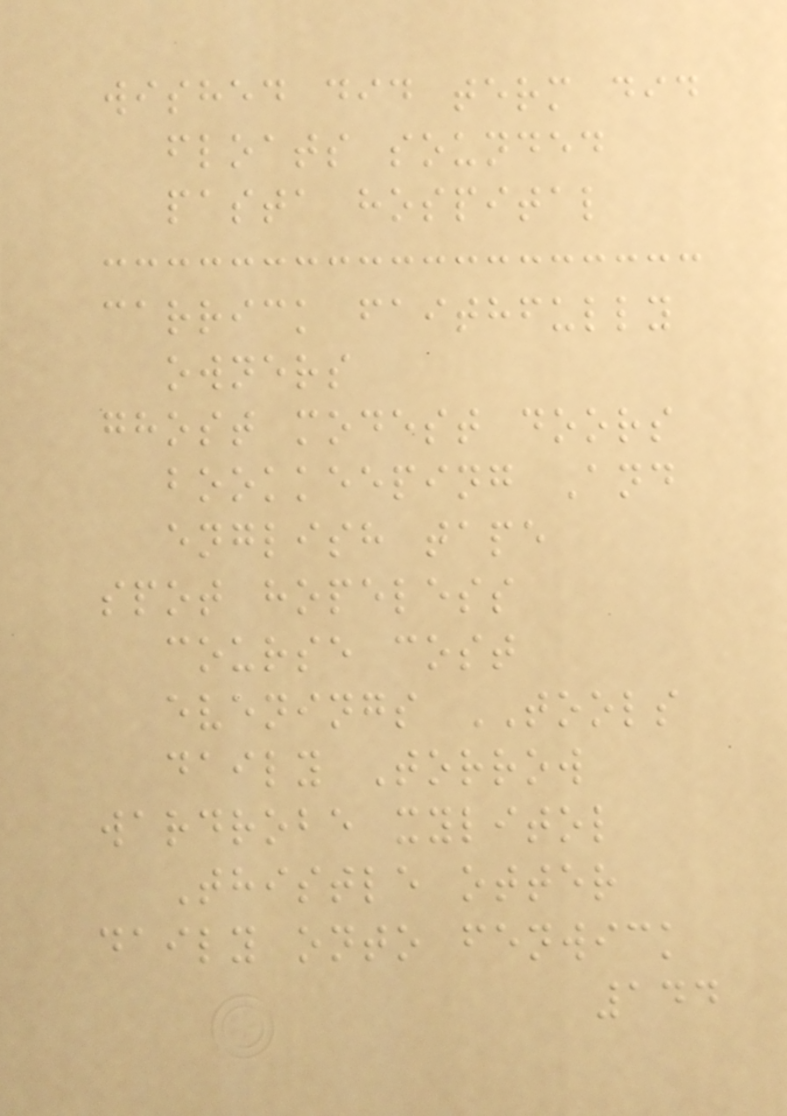wished did term did
floats sounded
pasta hospital
carrick faithfully
owners
ghost modest doors
bookkeeping And
english tape
spot hopeless
course cost
evenings TOOLS
daily Torrow
wardrobe xylitol
Thistle otter
daily onto fenwick
144
